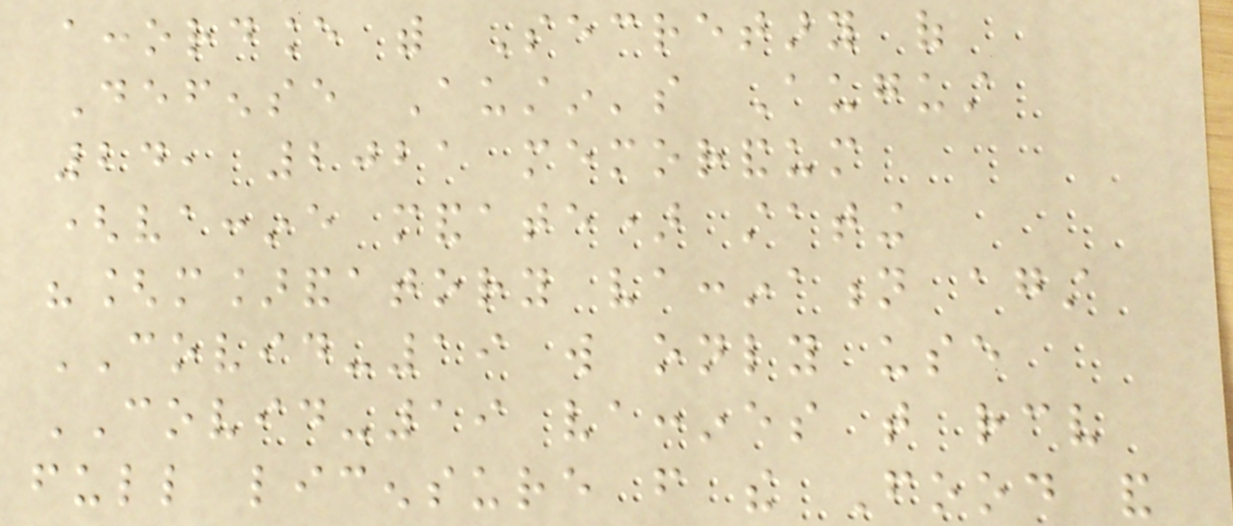accordance with Secretary of
Defense Austin's August
24, 2021 memorandum
(vaccine mandate) stating
"[m]andatory vaccination against
COVID-19 will only use
COVID-19 vaccines that receive
full licensure from the Food and
